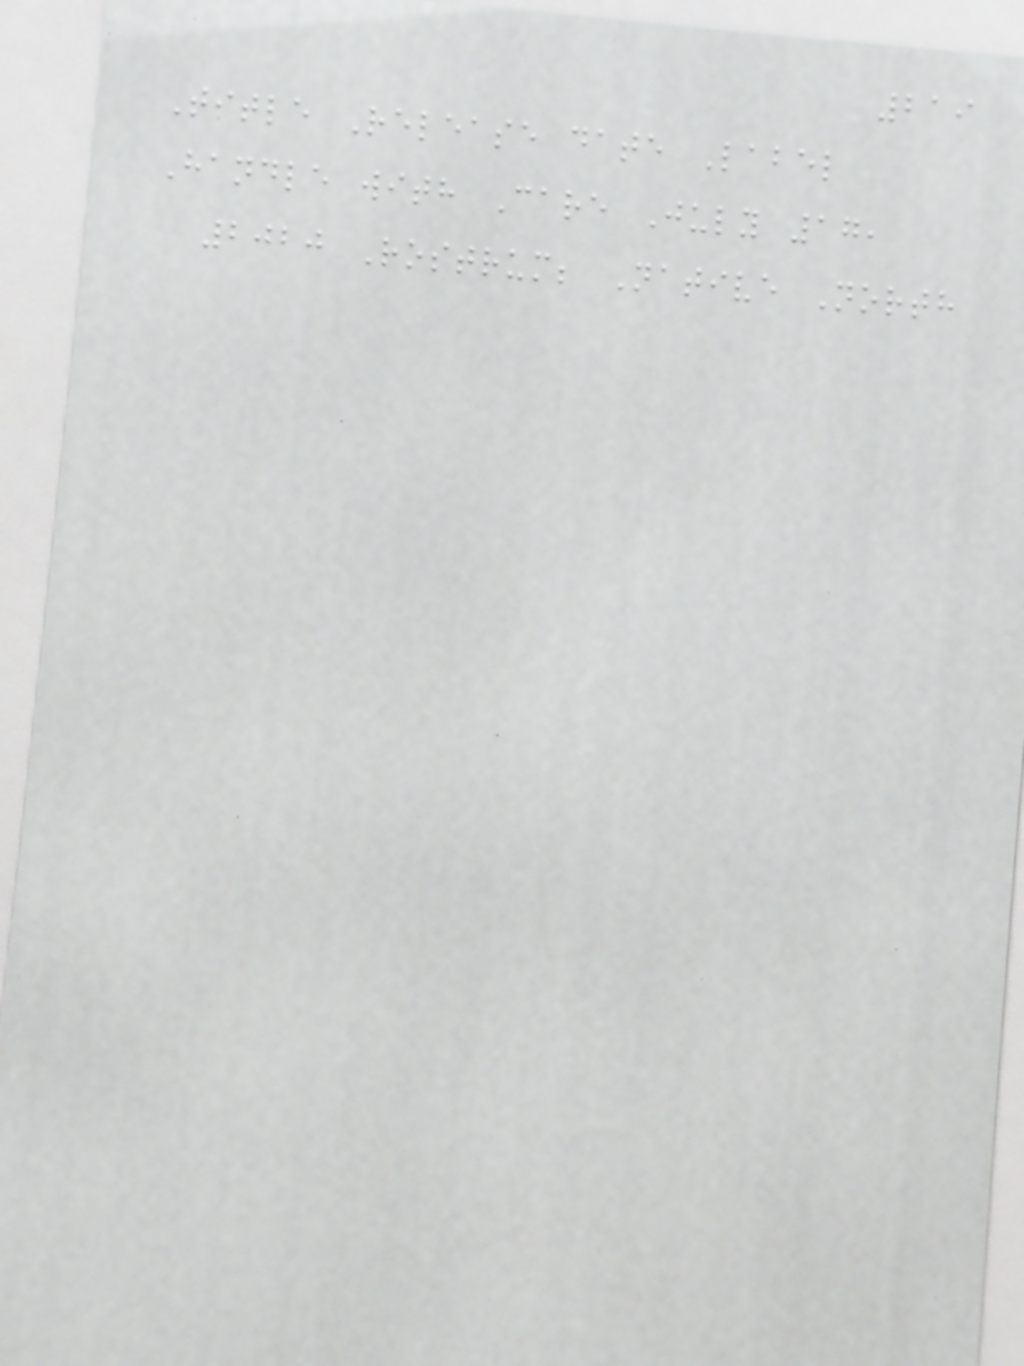219
Title Release date Label
Handle with Care July 17,
2020 Rostrum; Native North
